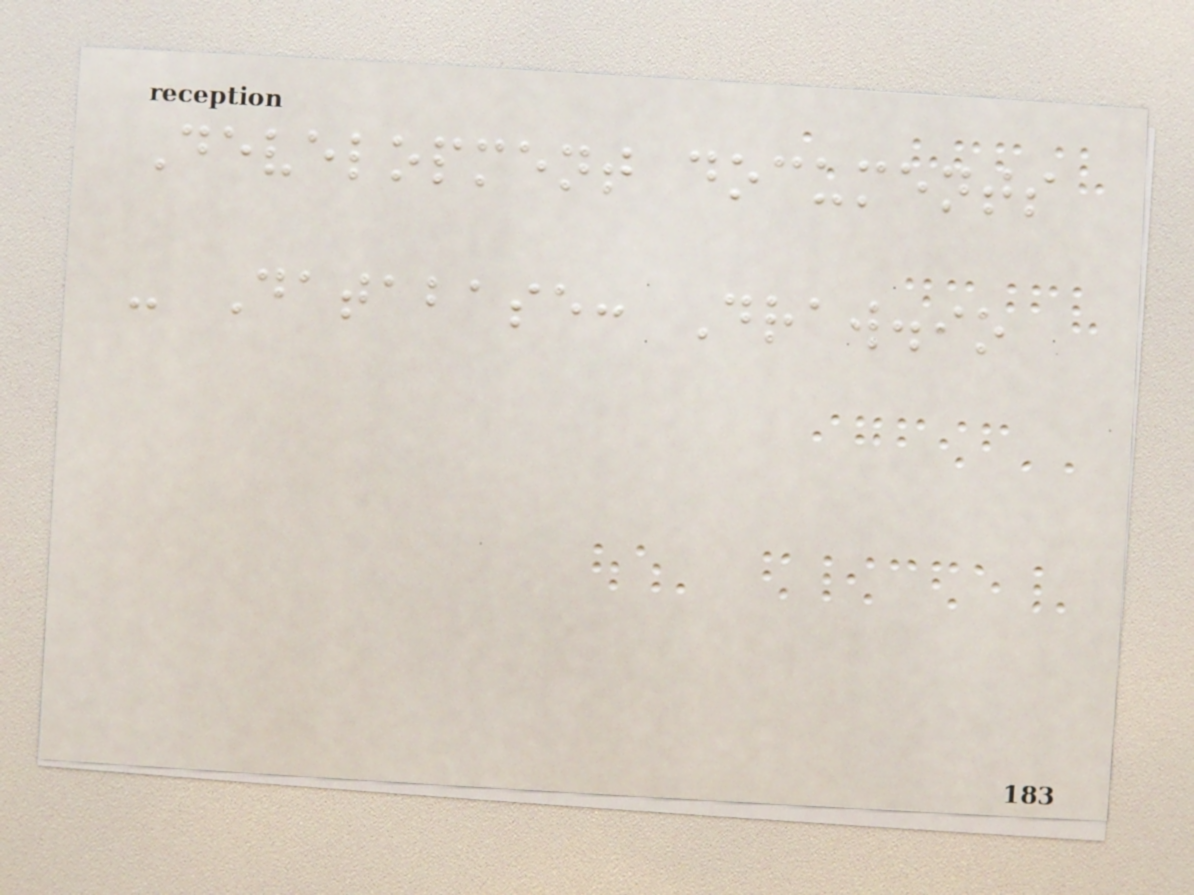Development documents
- Database: Draw.io
